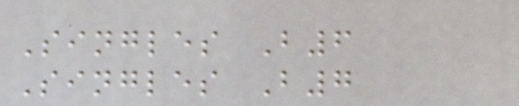Singles B6
Singles B7
